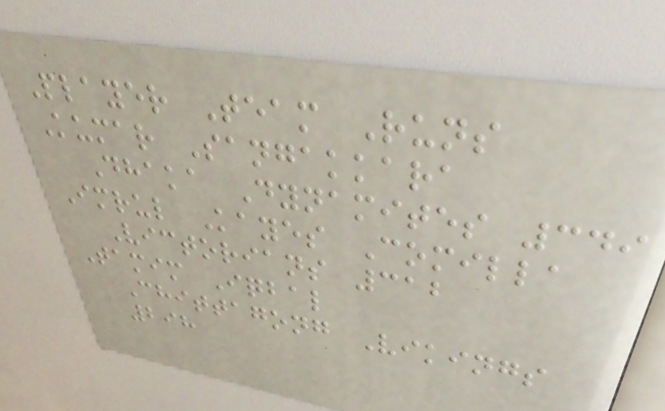Player Team Runs
Kumar Sangakkara
Dhaka Dynamites 349
Imrul Kayes Comilla
Victorians 312
Tamim Iqbal
Chittagong Vikings
298
